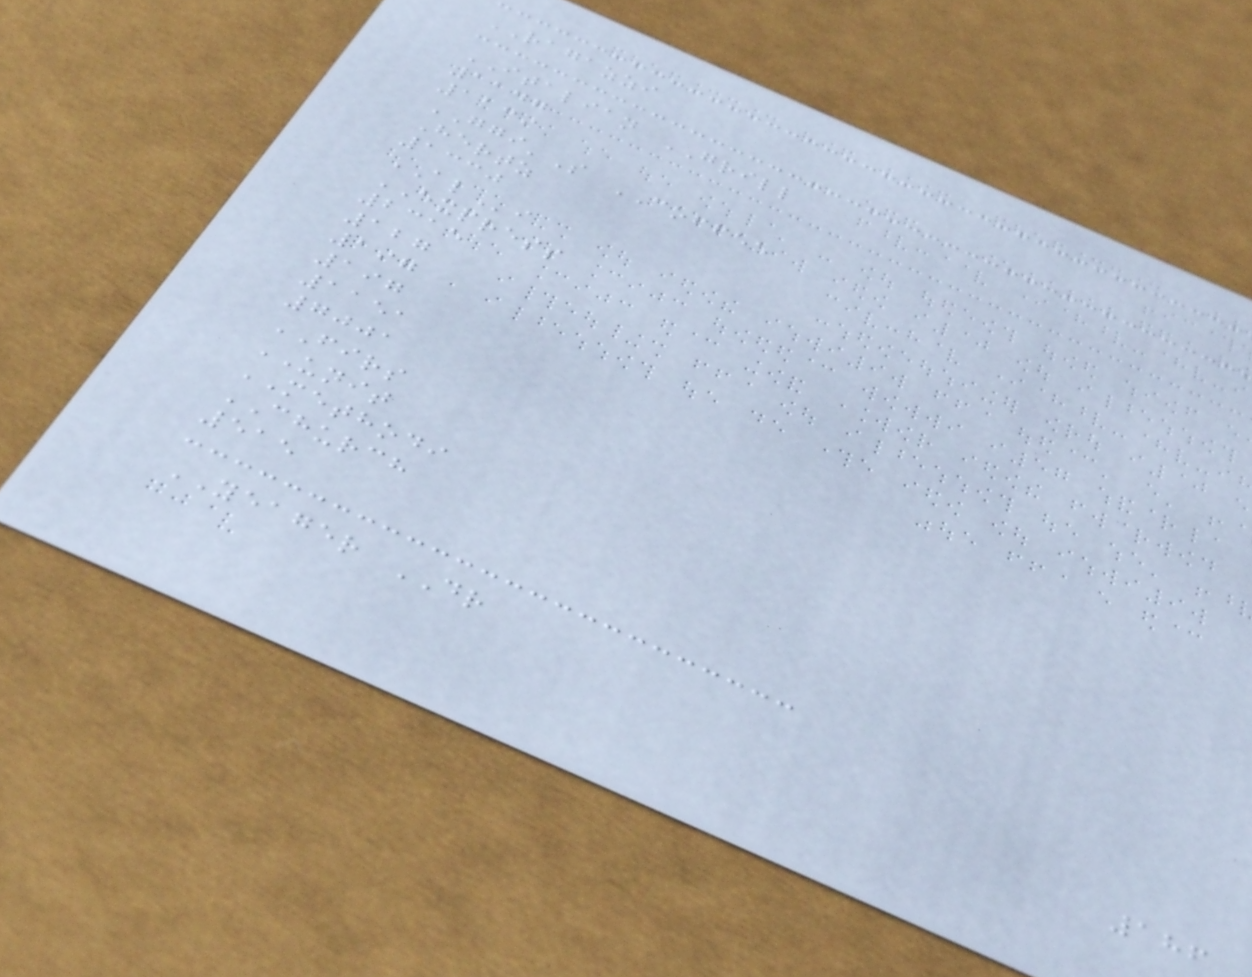RAGAZZI
ITALIAN GRILL
1147
1139
GGI'S COFFEE
Hertz
1330
ALi
EXPRESS
2315
127
197
197
1151
7001
FIRS
UNIT
METHODI
CHURCH
515
YEAGER DR
186
